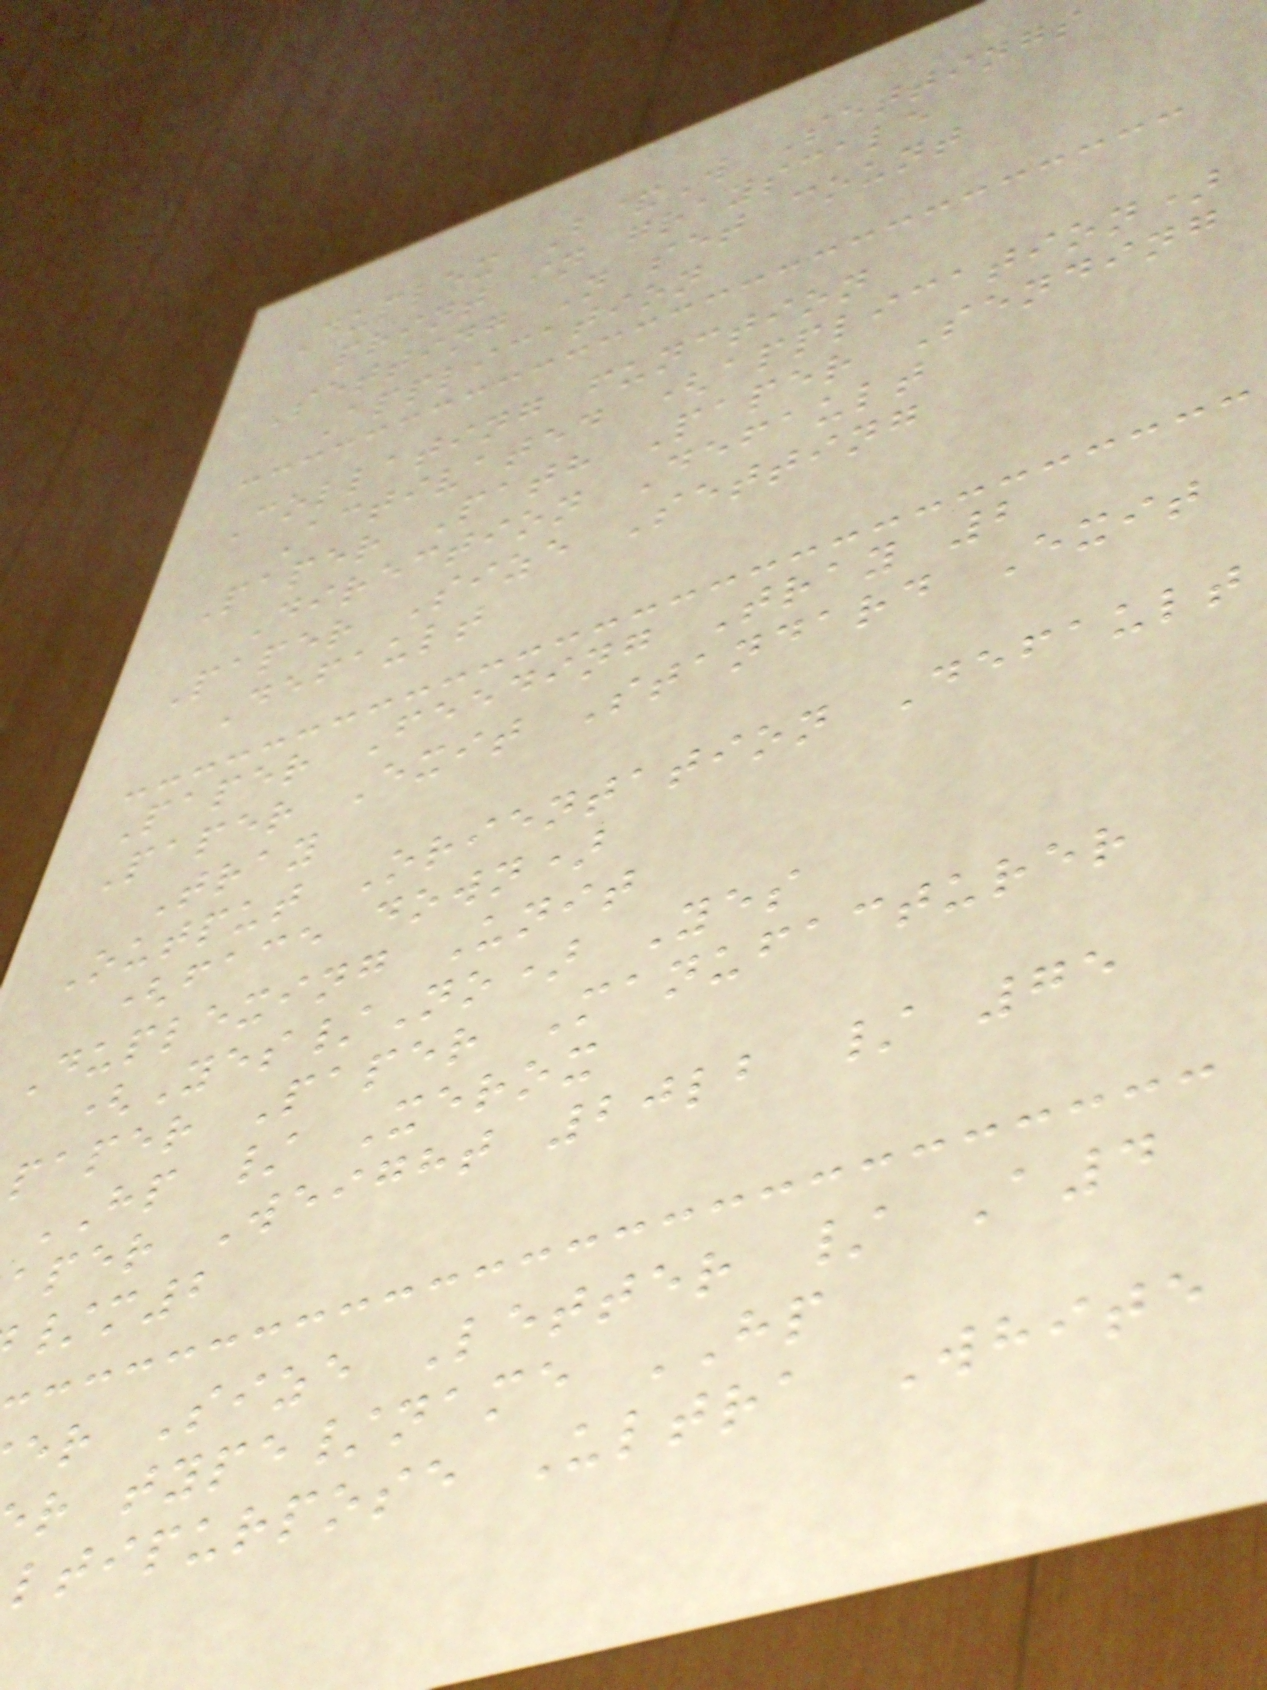Duplex B&W Settings
print in grayscale
Setting N set count
Application
Collating function
Activated (application)
Paper Path Paper Sending
Direction Default
Paper Size Setting
Default
Paper Feeding Tray 2
Paper Exit Standard Exit
Tray
Output Orientation Default
(face down)
Duplexing Unit
(Yes/No) Yes
paper Paper Manufacturer
HP / Xerox
aper Weight 20lb / 75
/m2
er Size Letter / A4
r type/name HP
ltipurpose Ultra White
